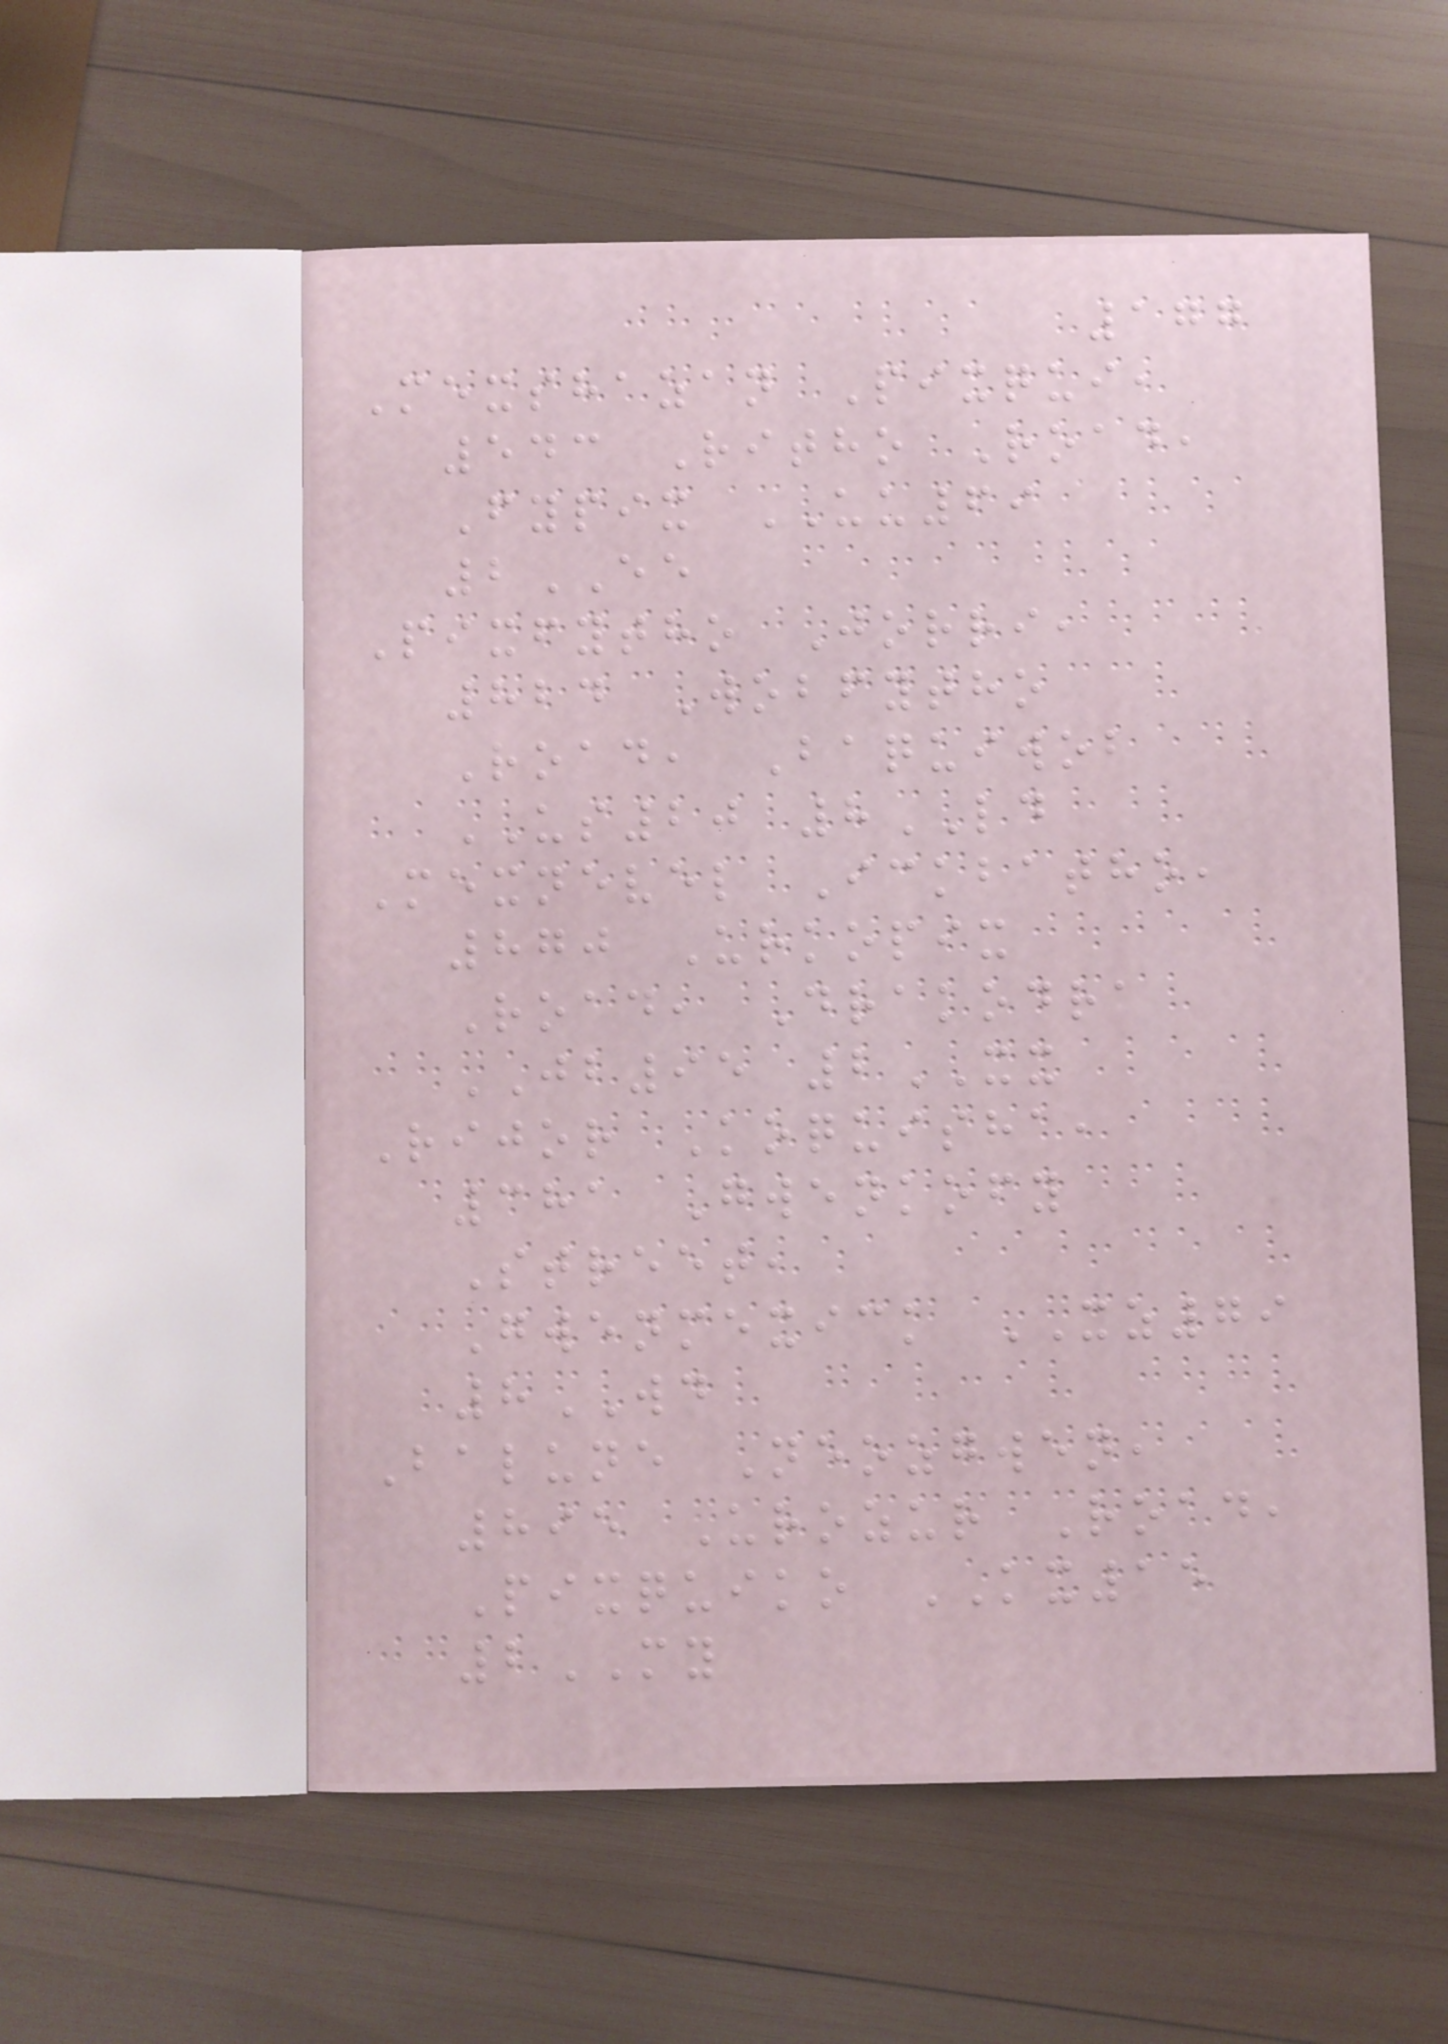177
Mexshazan Pixqui,
543 Ritho Road,
Fypix UU69
2EE
Pixfytho Jorri,
824 Wobfytho
Road, Baquiwob
US20 8LD
Mexnevel Ickbatho,
870 Urkopix
Road, Drakodra
JB95 2XX
Rijor Koquisha,
381 Gwenkofy
Street,
Gwenmexick XZ79
8WD
Balune Neozgwen,
895 Urozur Road,
Pixquiko KX15
2MY
